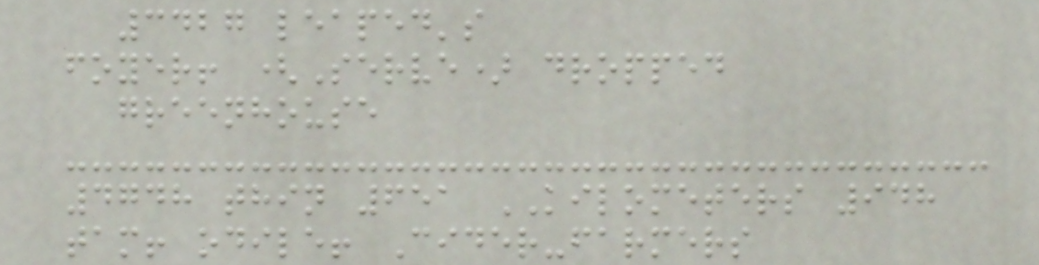3427 leaped's
foyer! (Serve) dropped
greenhouse
4748 thin 651 KILOMETERS 948
tam! odile! Cider-farmers
